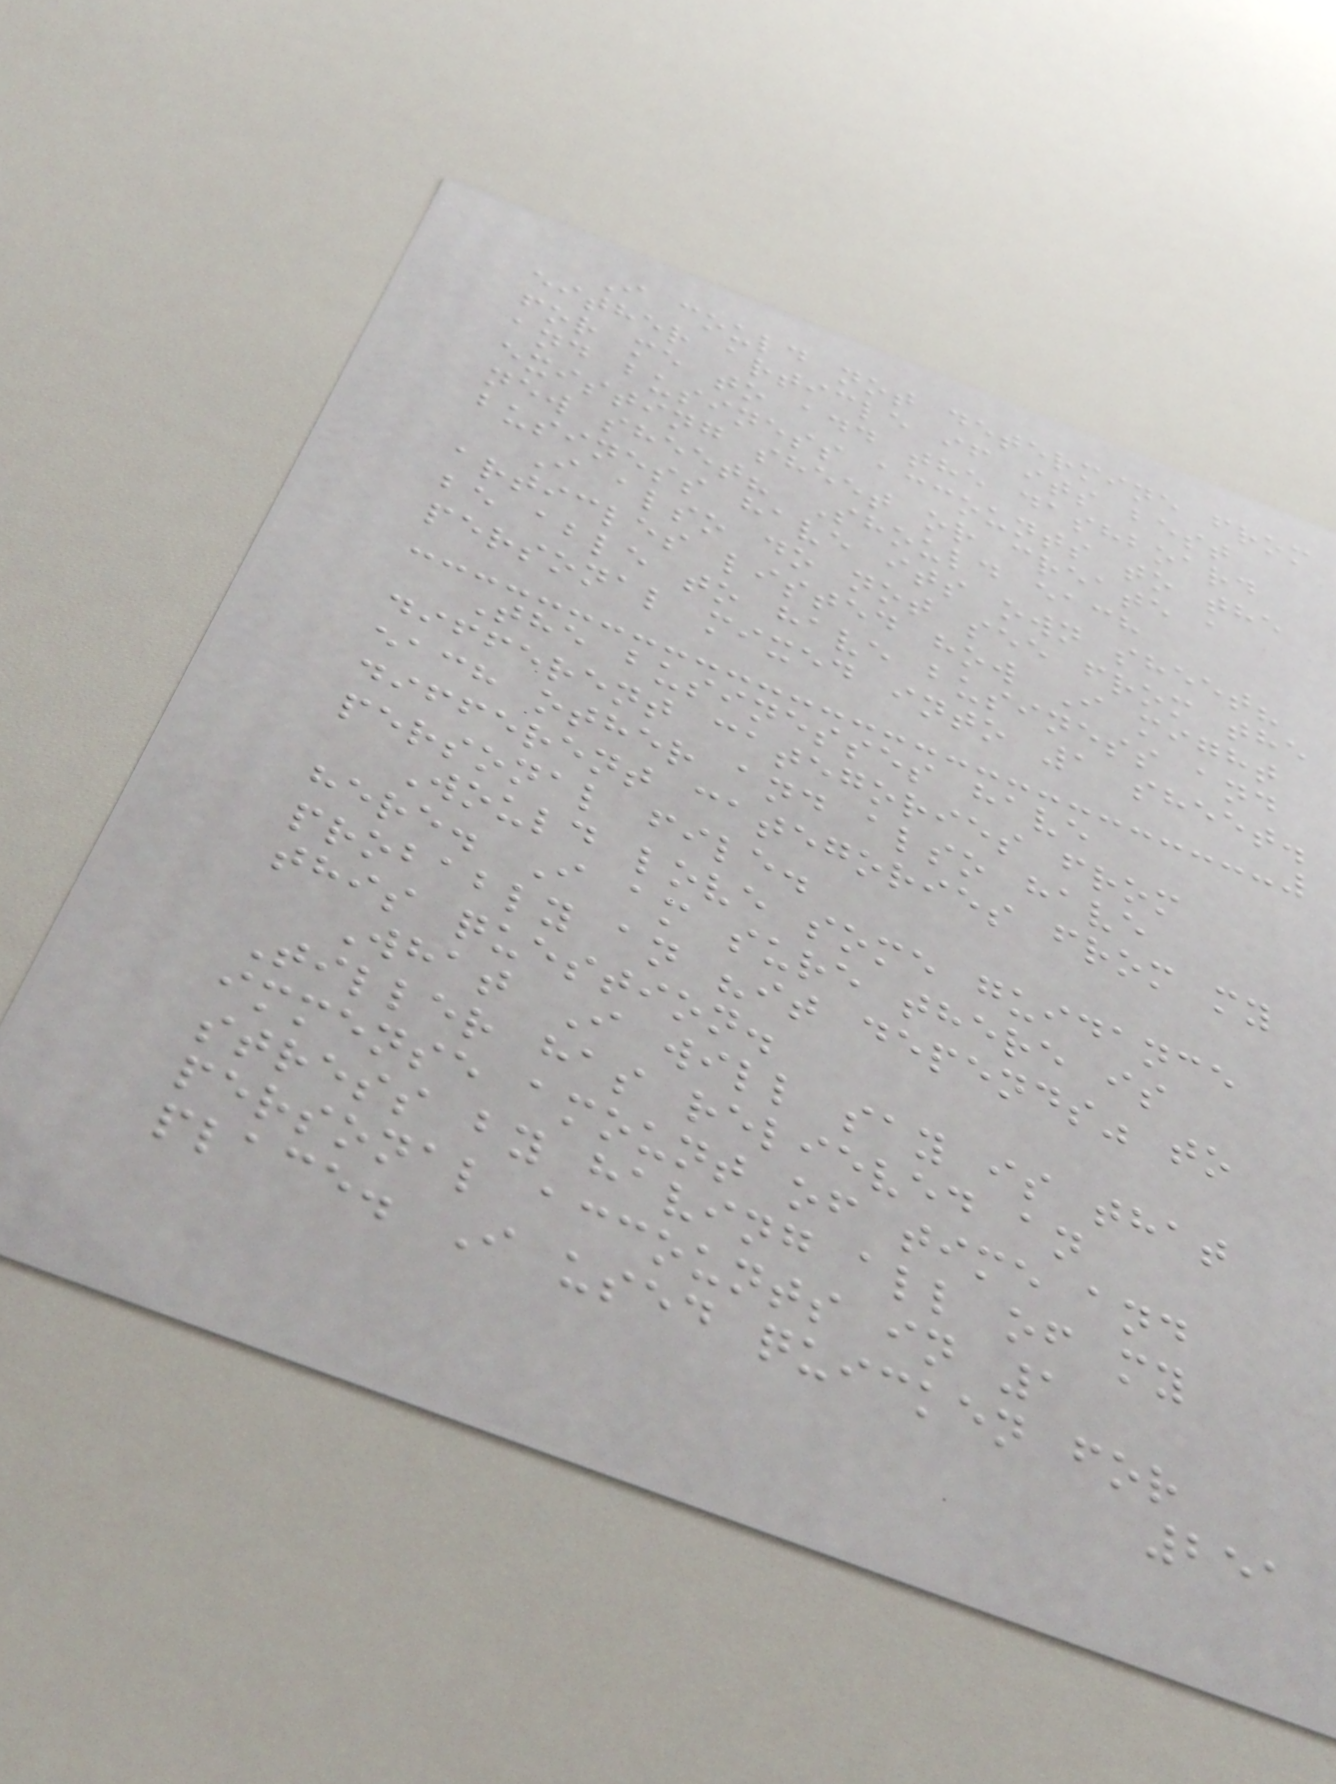I could not determine from
either article if its best
for me to add the dashboard
and business accounts to the
existing sheet or create a
new sheet? Should each
business have its own sheet?
I also do not see from the
articles listed how I might
be able to have business and
personal mixed into 1 sheet.
The businesses have
different categories from
each other and also have
different categories from my
personal file.
Would love some guidance
here. I am sure there is
probably an "it depends" to
this question.
What I will say is that
Tiller has relieved an
immense amount of time and
stress by having all of my
personal accounts in 1
place. I used quicken for
251
